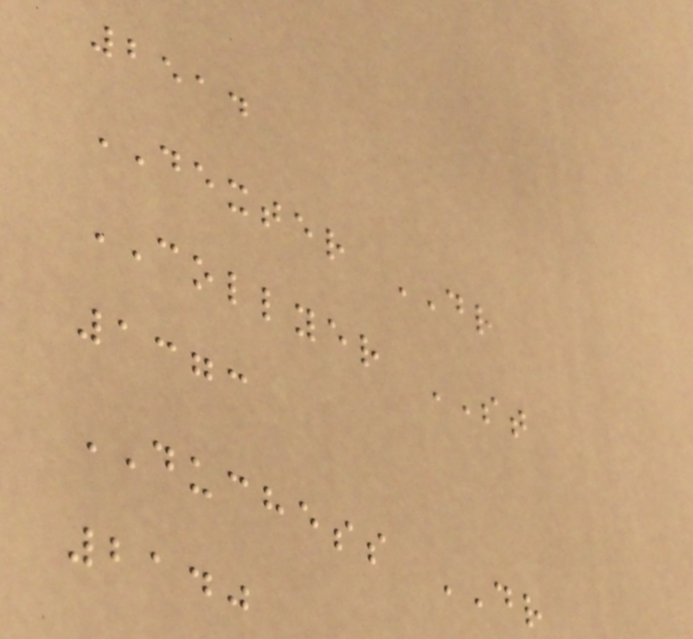2514
DEXTER DR
COLLYER ST
1373
DUCHESS DR
2140
